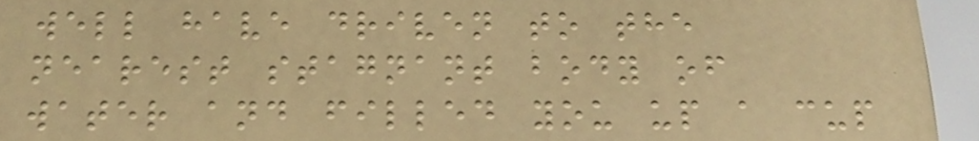well have driven to the
nearest stagnant body of
water and filled you up a cup
